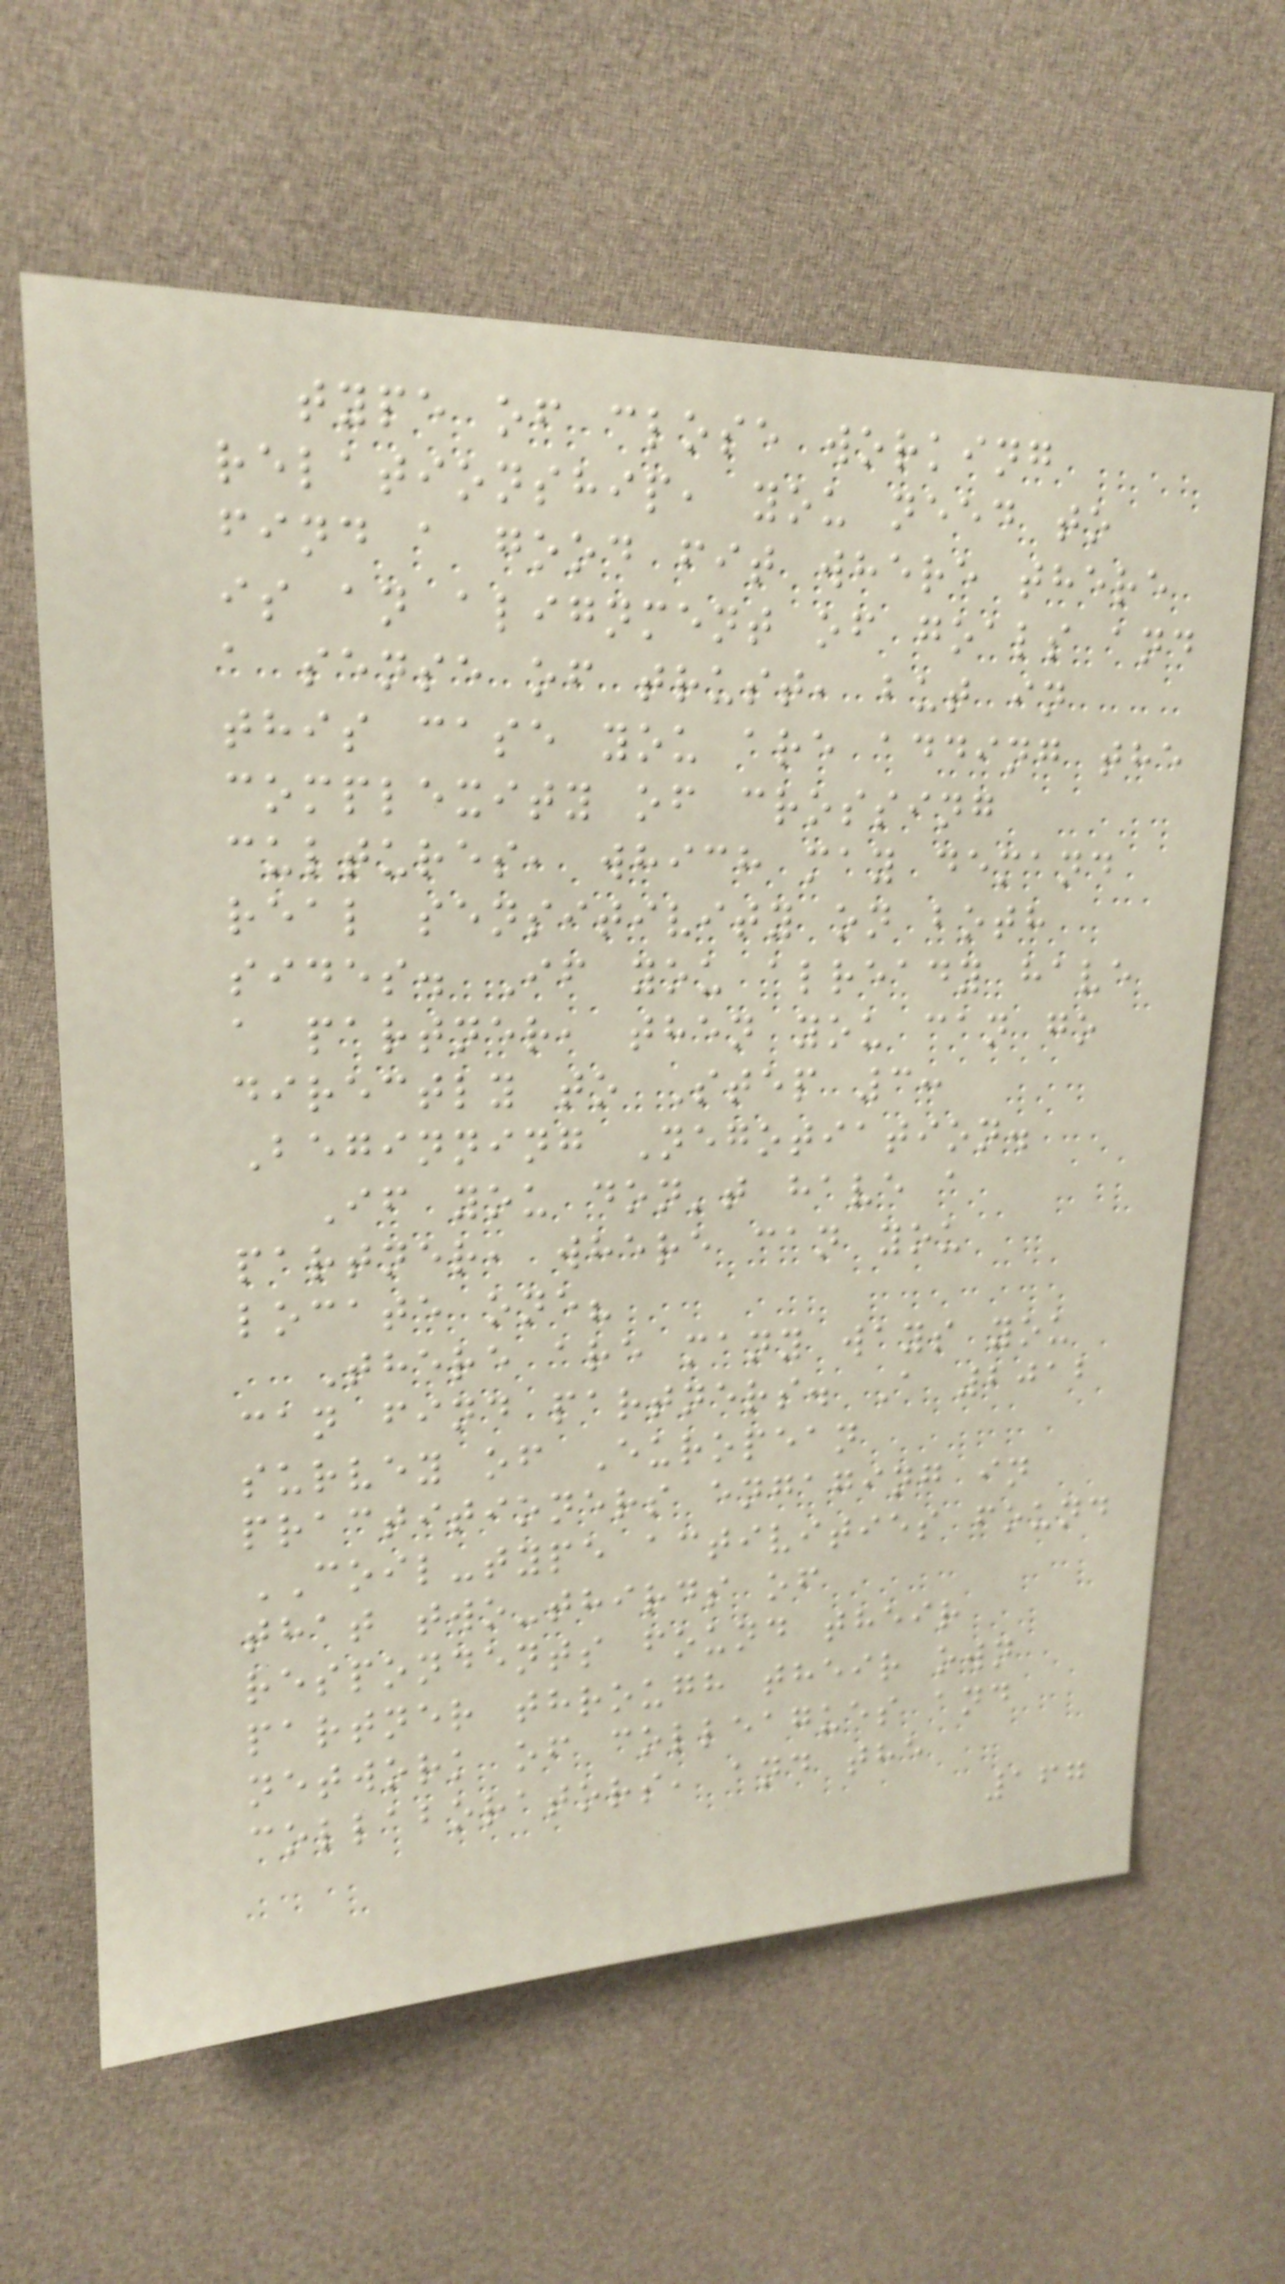type of close working
relationship, you need to
find a good fit where there
is an alignment of goals and
a sense of trust, but in
this case you are adding the
complexity of crossing
cultures, which may demand
real sensitivity on both
sides. If you already have
a partner, then you can go
directly to Step 3:
Beginning Negotiation.
If you don't have a
partner, where can you
locate one?
There are many ways you
can find partners. A 2012
survey of European
practitioners engaging in
COIL-type activities found
that two-thirds of
respondents found their
partner through their own
network of colleagues and
collaborators, and the
167
